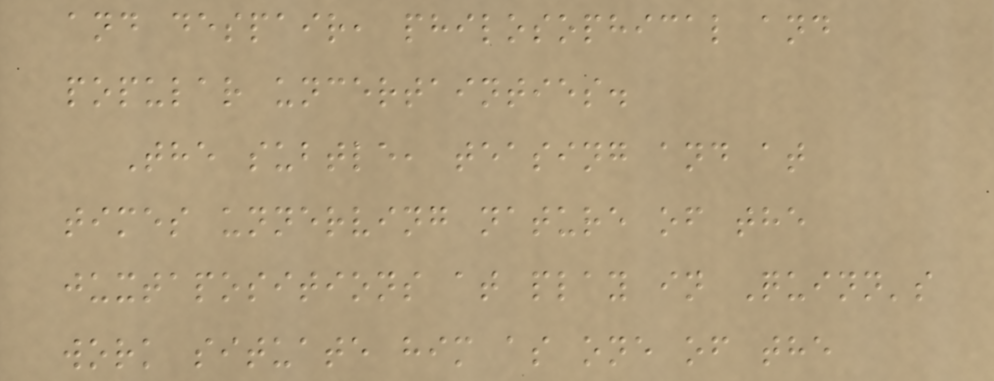and despair, philosophical and
popular uncertainties.
The subtle, teasing and at
times unnerving nature of the
juxtapositions at play in Quinn's
work situate him as one of the
